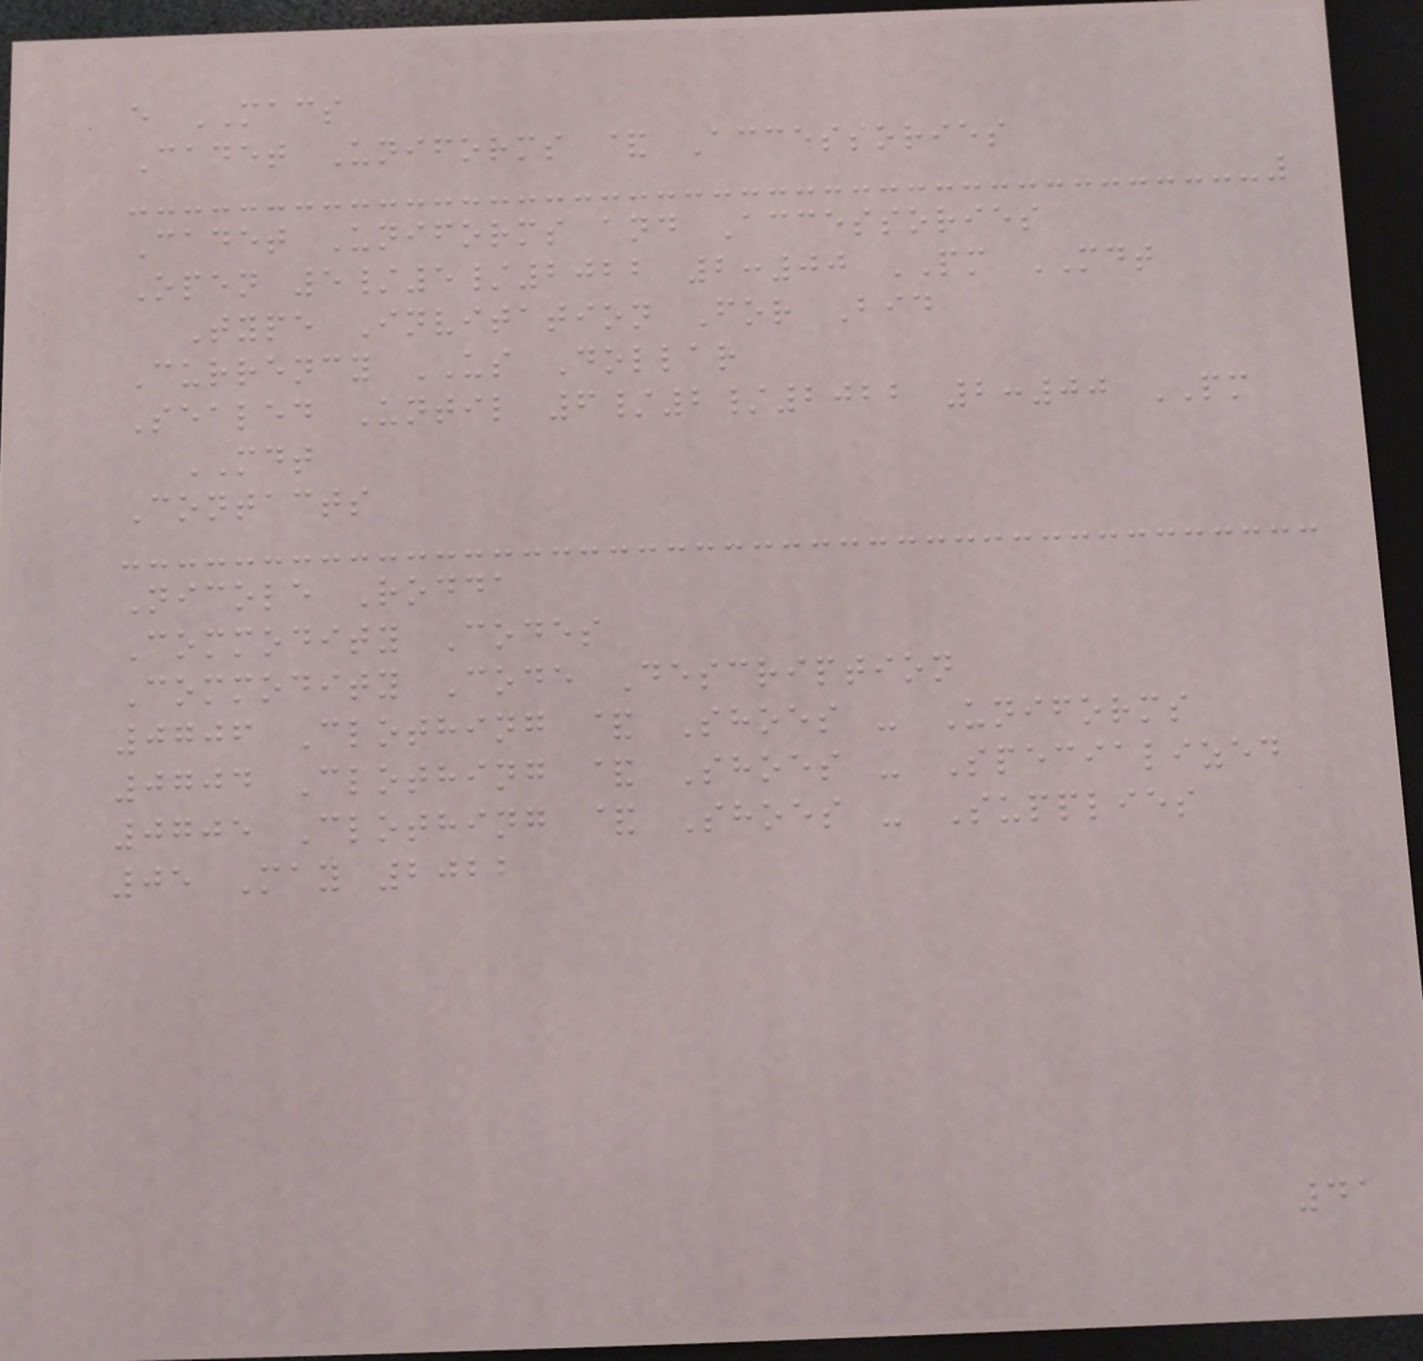e MACS
Cadet Uniforms & Accessories
Cadet Uniforms and Accessories
Open 5/5/2022 2:00 PM MDT
Type Invitation For Bid
Currency US Dollar
Sealed Until 6/2/2022 2:00 PM
MDT
Contacts
Nicole Rodda
Commodity Codes
Commodity Code Description
0706 Clothing & Shoes - Uniforms
0704 Clothing & Shoes - Specialized
0705 Clothing & Shoes - Supplies
05 May 2022
41
